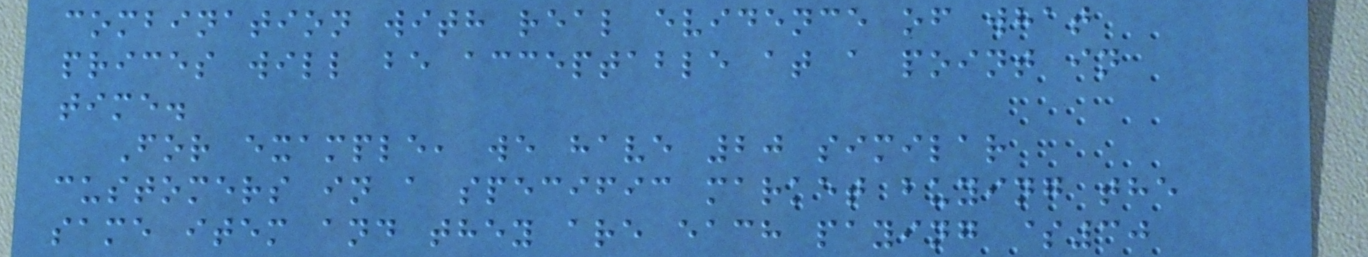combination with real evidence of what
prices will be acceptable at a point in
time.
For example, we have 20 similar
customers in a specific market buying the
same item and they are each paying $30
